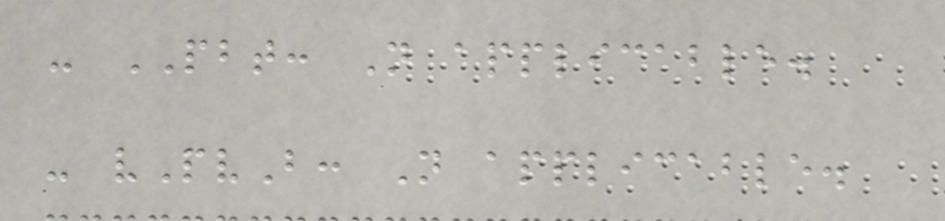- PBT: Not applicable.
- vPvB: Not applicable.
